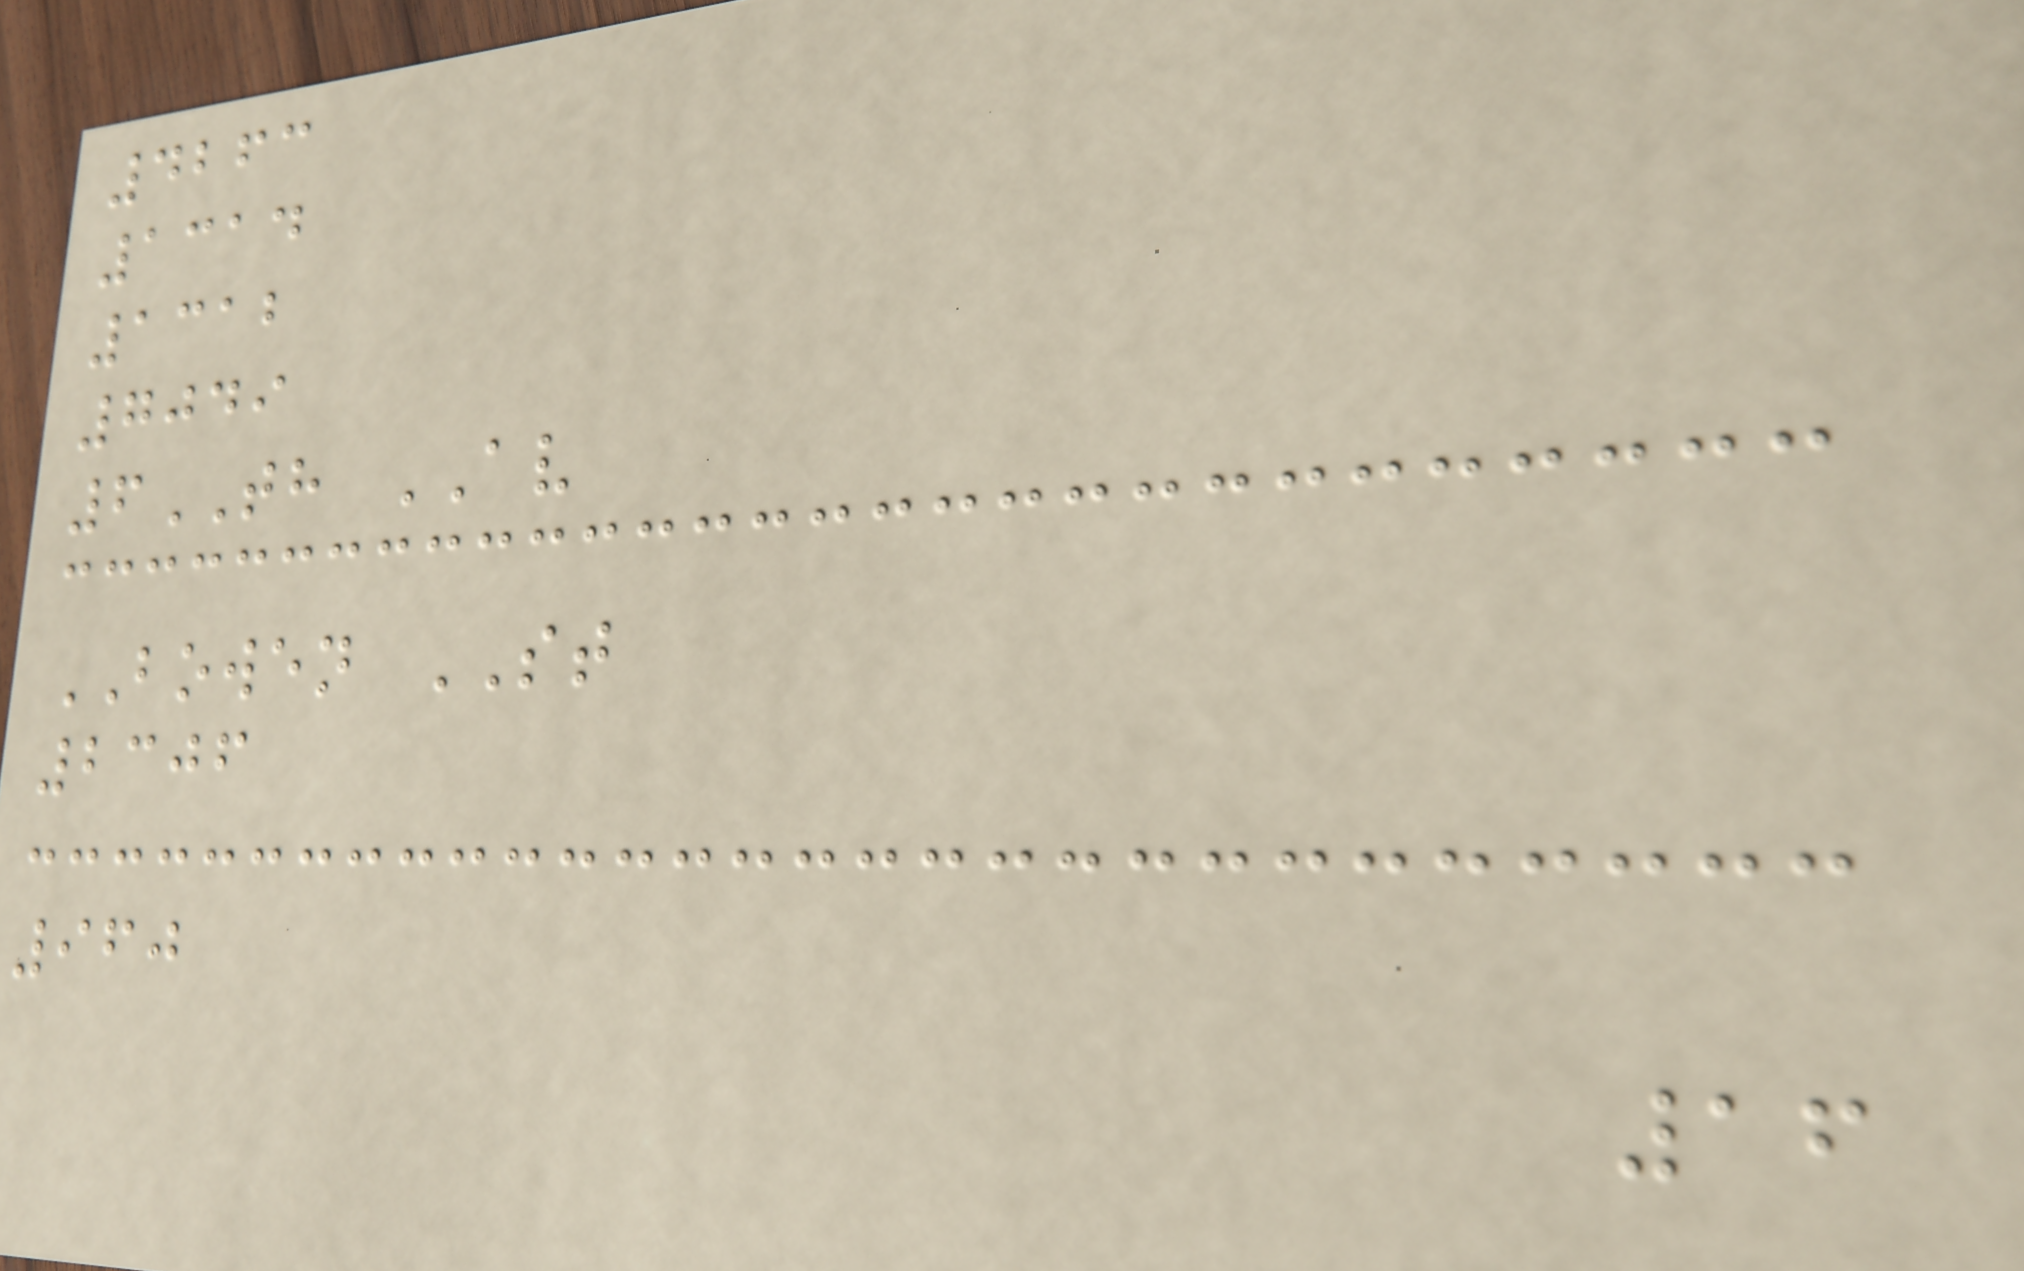4263
1314
1312
7049
6TH AV
BOWEN ST
2306
960
16
